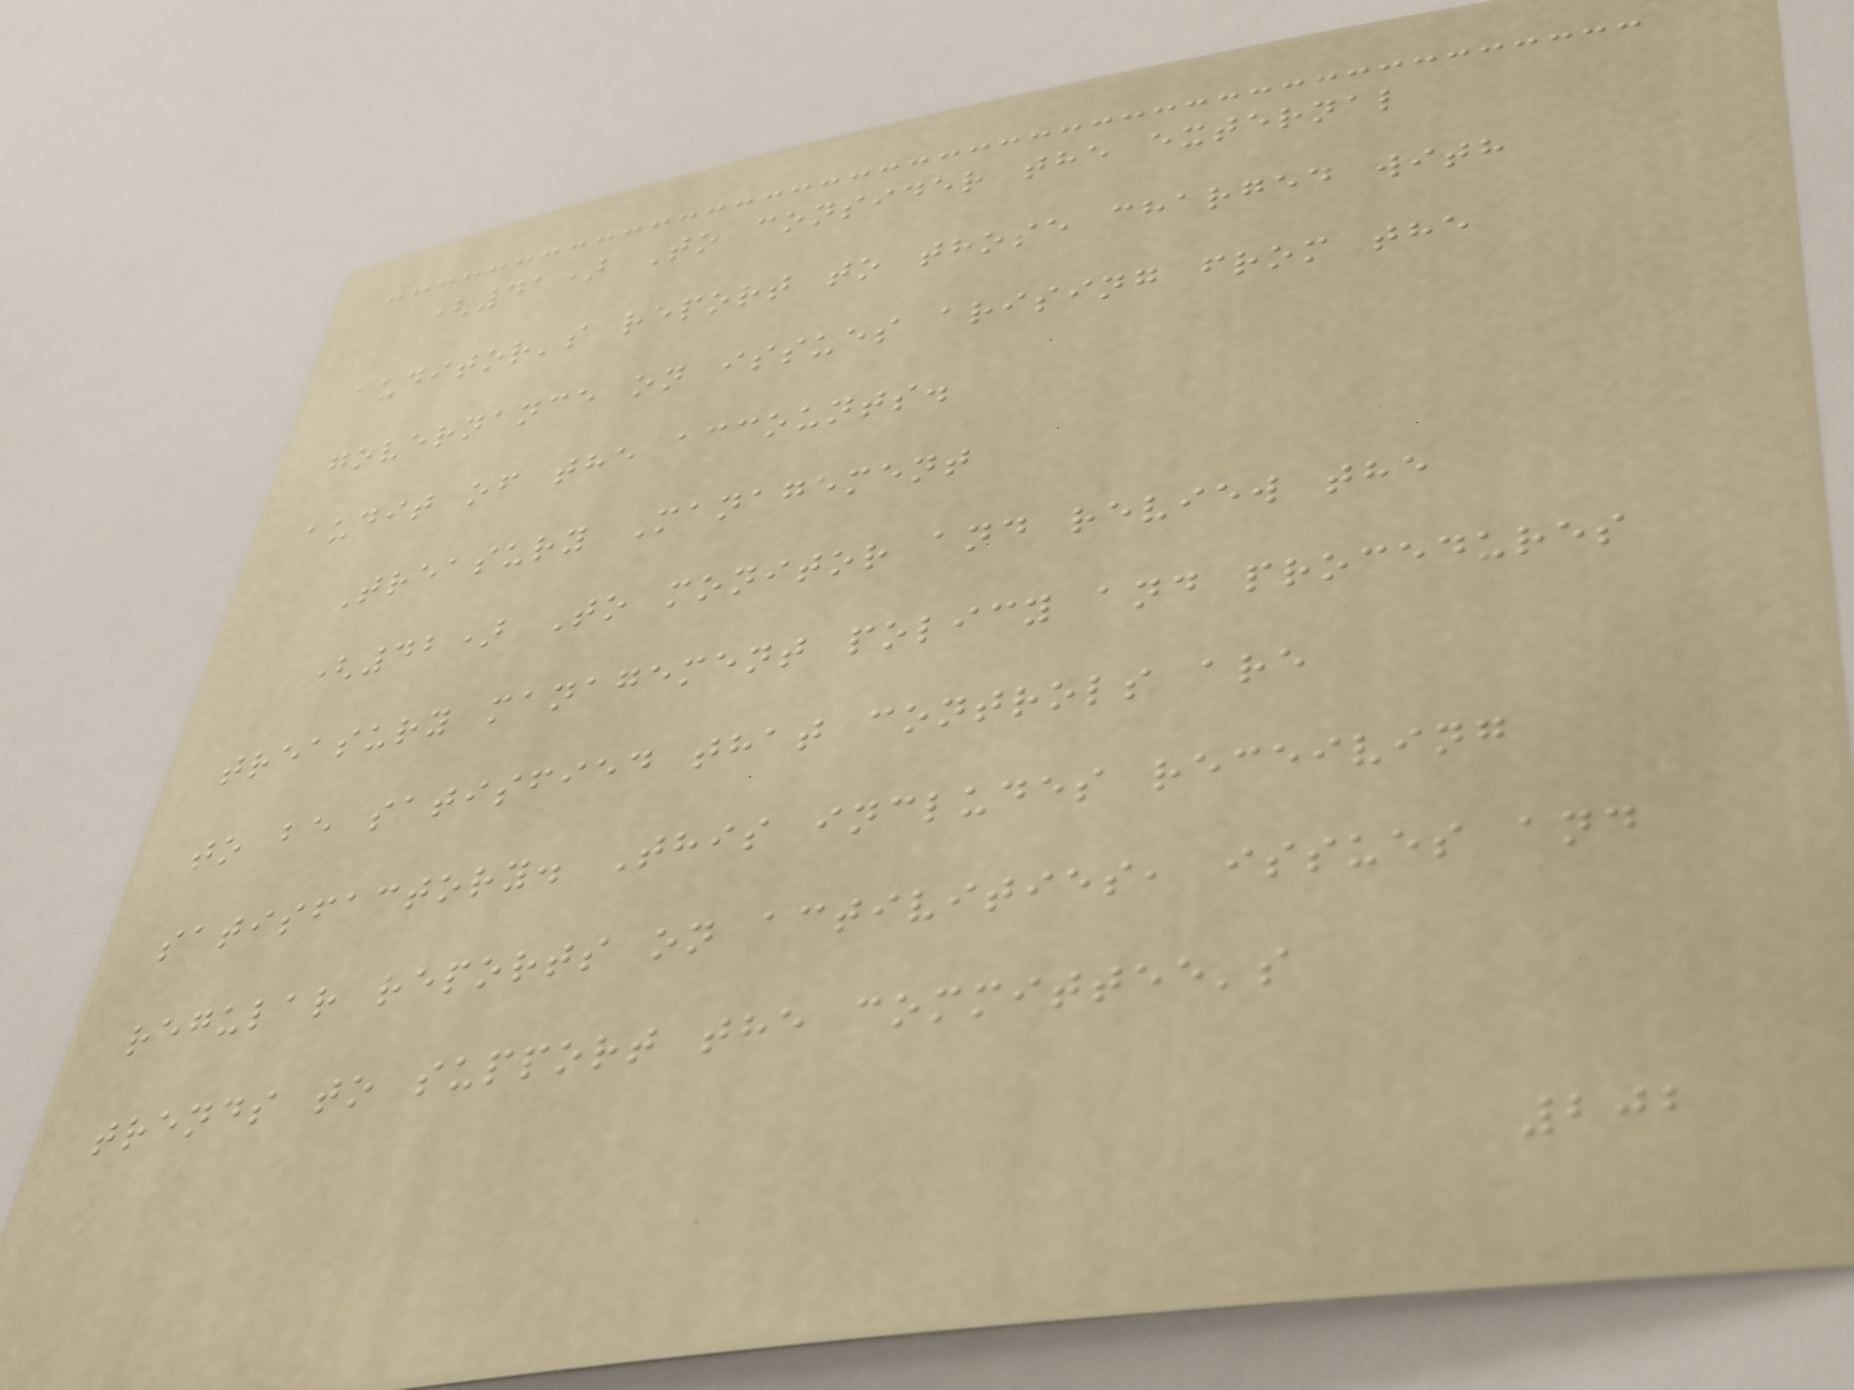(41) To consider the external
auditor's report to those charged with
governance on issues arising from the
audit of the accounts.
Treasury Management
(42) To monitor and review the
treasury management policy and procedures
to be satisfied that controls are
satisfactory. This includes receiving
regular reports on activities, issues and
trends to support the committee's
202
